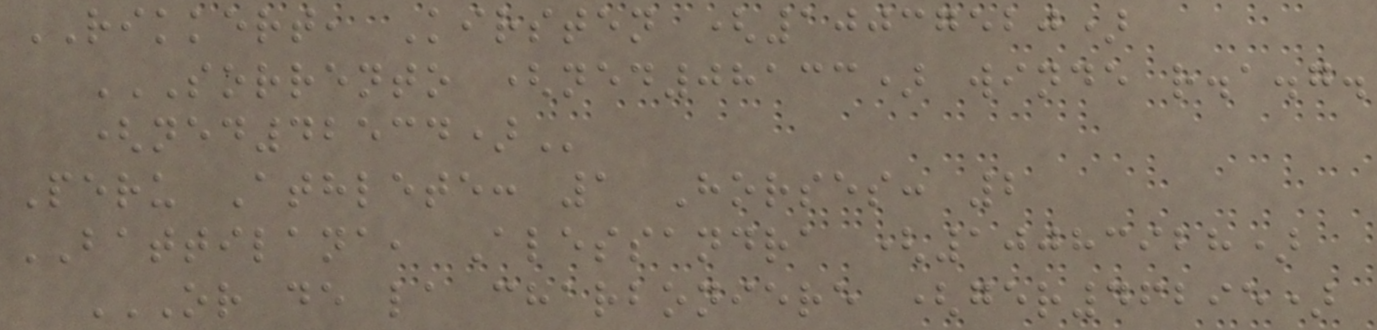RIKKERT, Kirsten (10037520)
SORRENTO (NED08133) WINDE R.A.G.
(NED42534)
Peru Athlete: 1 Horses: 2
BATTILANA, Alessandra (10083928)
OR DE LA CHARBONIERE (GER46295)
